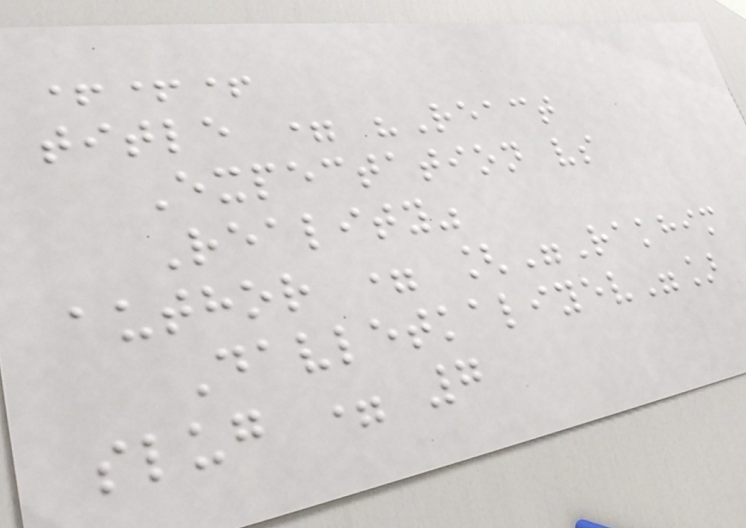+++
title = "React
Expectation vs
Reality"
author = ["Rakhim
Davletkaliyev"]
slug = 7
